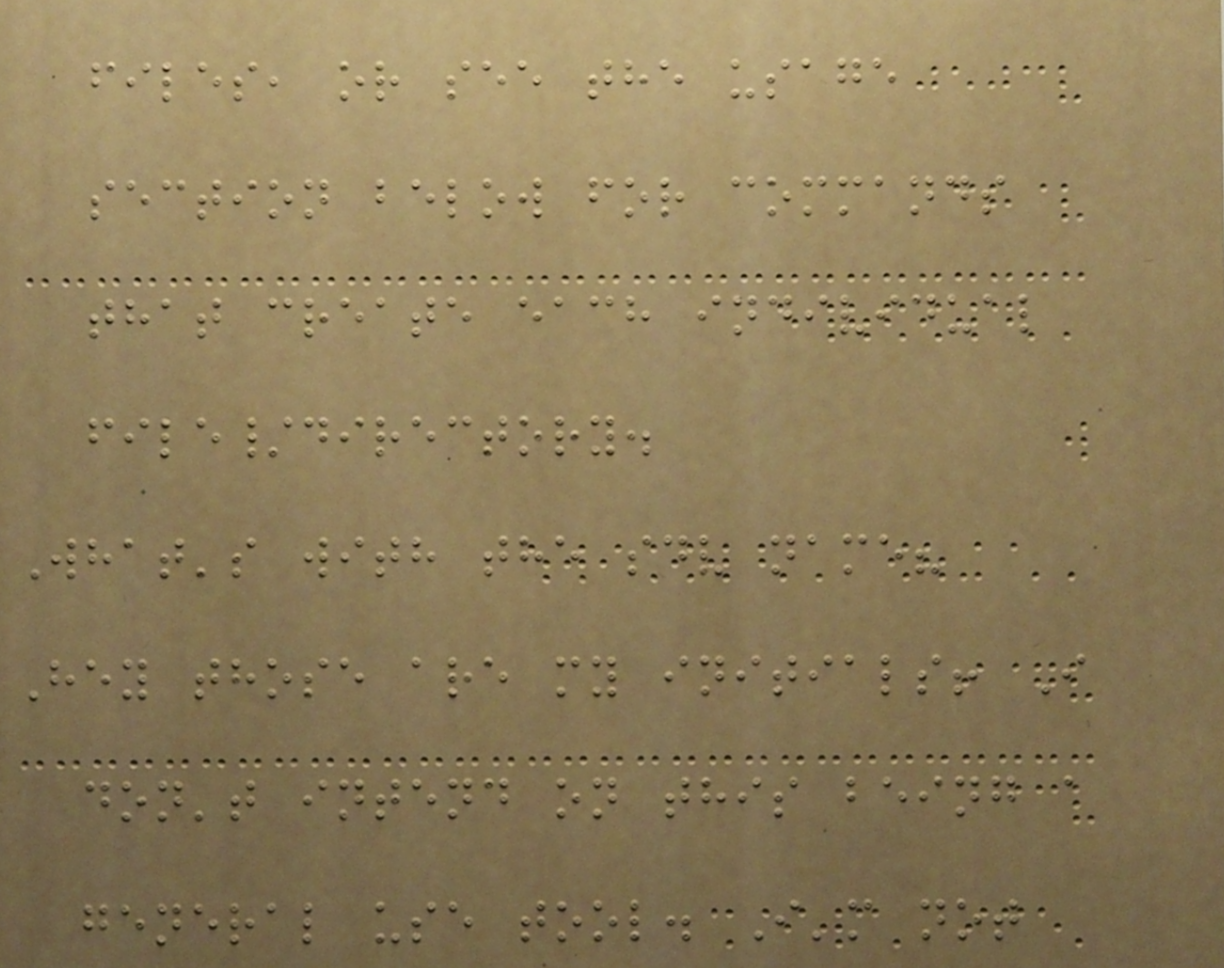files, or see the usage
section below for commands
that create each individual
file/directory.
What's with the sdv name?
Hey those are my initials! I
don't intend on this being a
general use tool. I'm not
